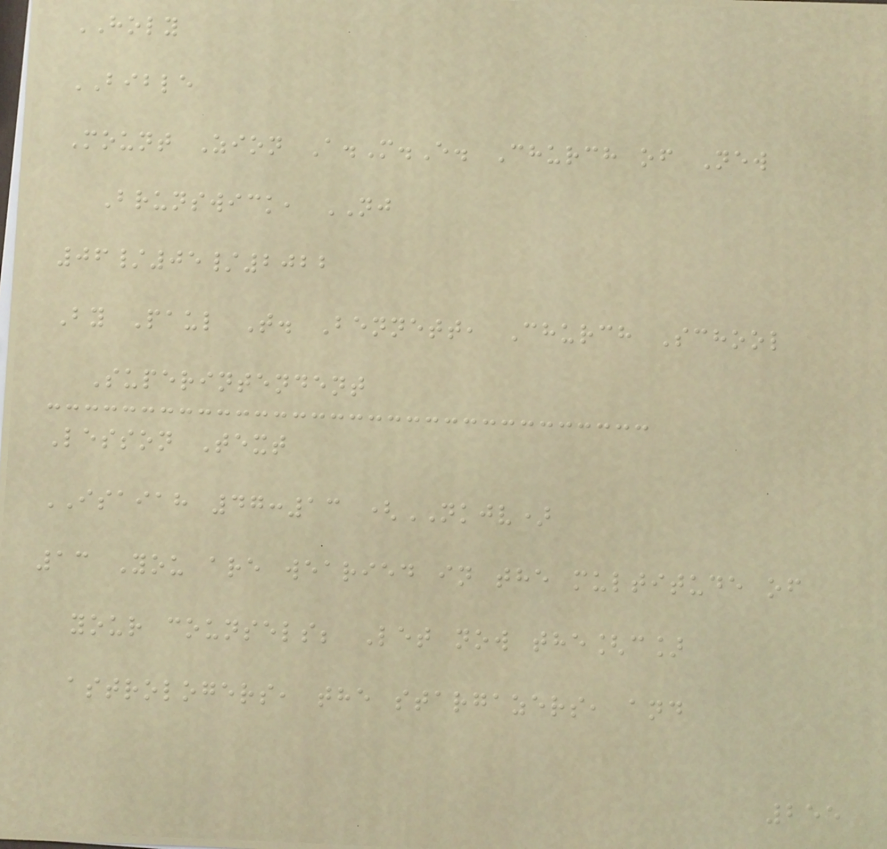HOLY
BIBLE
Mount Zion A.M.E. Church of New
Brunswick, NJ
06/05/2022
By Paul T. Bennett, Church School
Superintendent
Lesson Text
ISAIAH 47:13 (NKJV)
13 You are wearied in the multitude of
your counsels; Let now the[c]
astrologers, the stargazers, and
255
